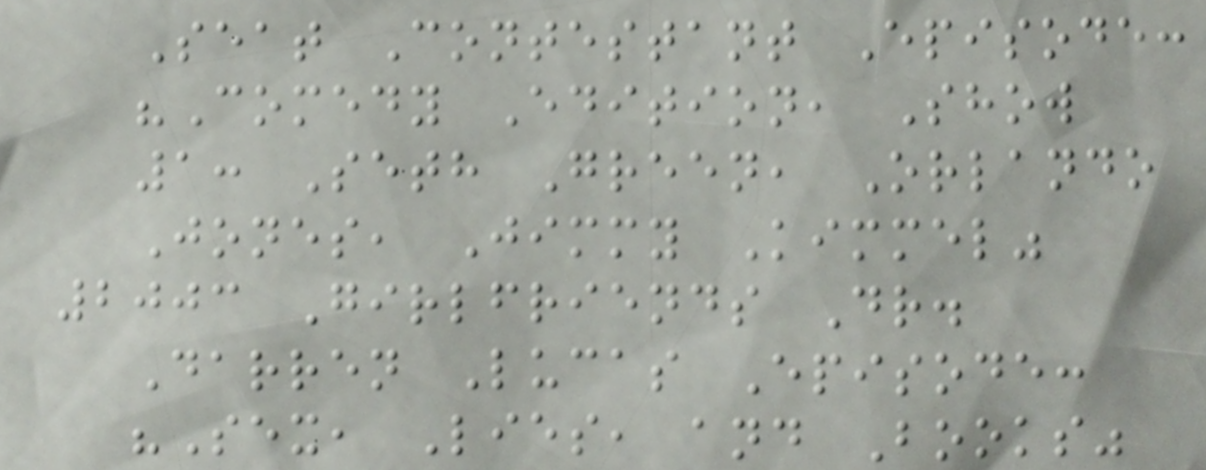Seat Contestant Episode:
"Comedy Edition, Show
1: Seth Green, Orlando
Jones, Jimmy Kimmel"
2003 Girlfriends Dr.
Darren Lucas Episode:
"Sex, Lies, and Books"
